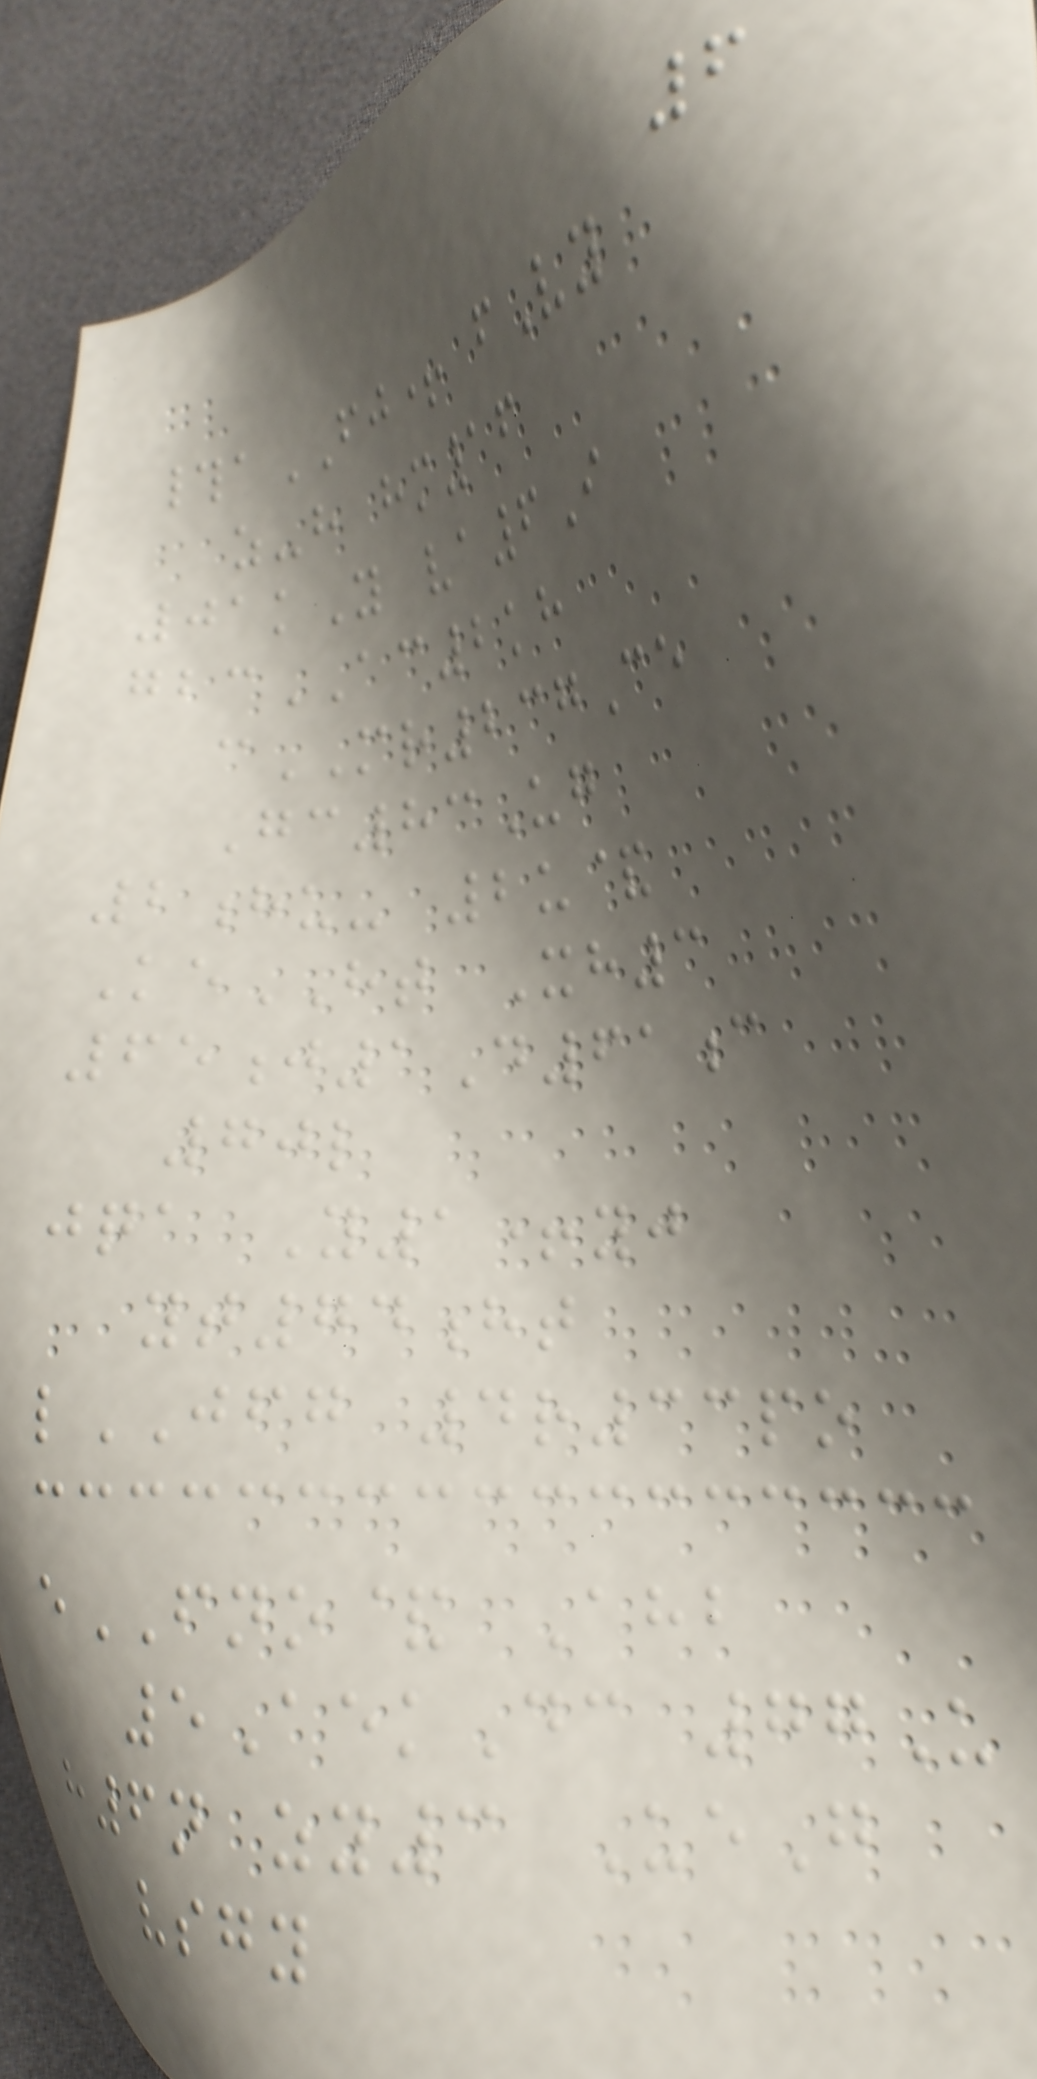6
#aFJ+ fVy
z-h hm16
01kY va6I
gbcAC2kh
cMR237Ce
Gc83Ug
2hu- 2u&
KeHT Xh3
65j1D61c
70l
jqa Y1+yj
yt74ht
lJFG 4r33po
eFNO& Ahb
5AekDc 77U
h6n zy3 UeG
vsgy
